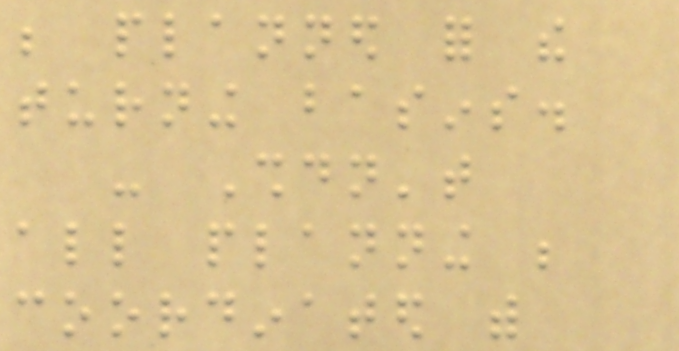be planned for the
turning basins.
- Shouldn't
all planning be
coordinated with
